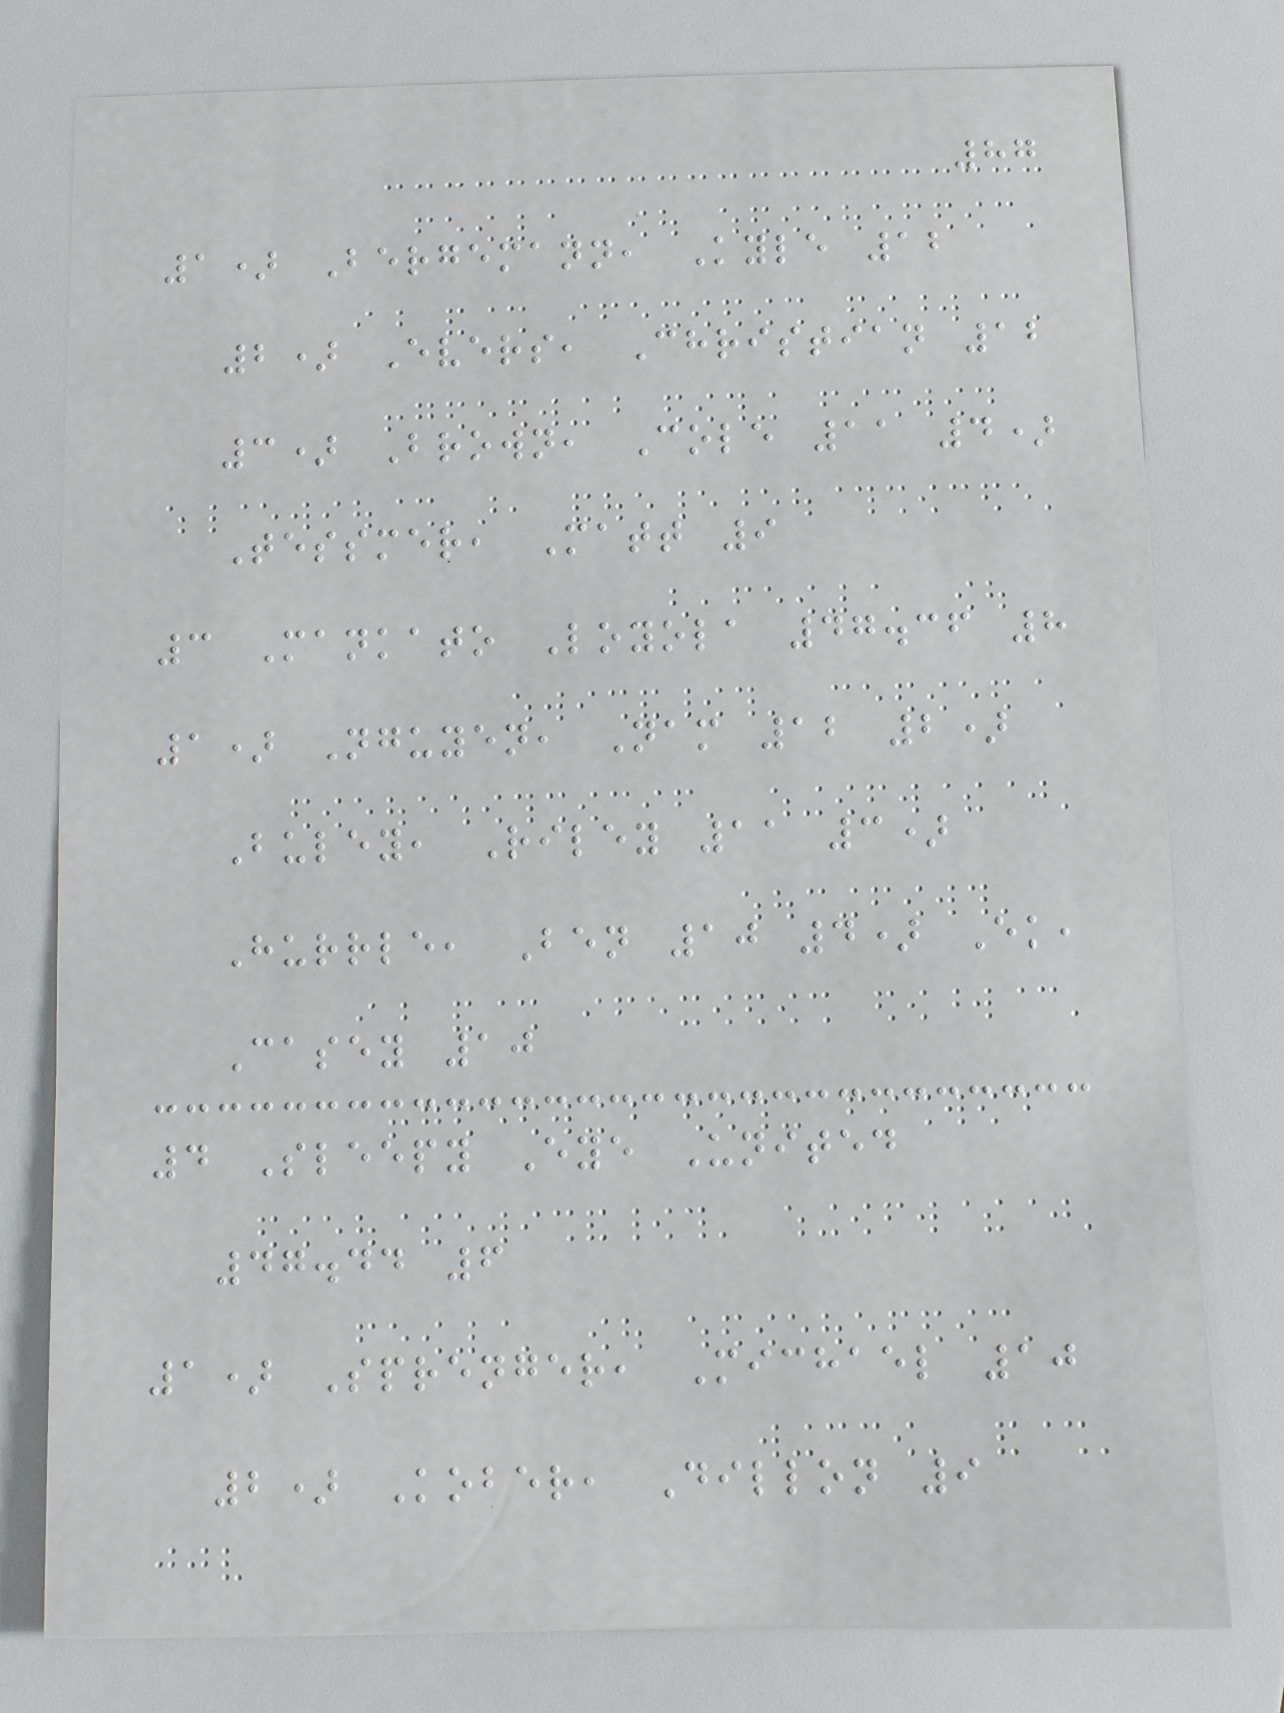87
1) Bergemann, Kyle 12
2) Evers, Christian 12
3) Brown, Cole 11 4)
Tessmer, Matt 9
3 Mankato Loyola 47.36 8
1) Nguyen, Nam 12 2)
Buley, Riley 11 3)
Hurrle, Ben 10 4) Ek,
Casey 10
4 Sleepy Eye United
47.44 6
1) Sprenger, Michael 10
2) Kober, Dillon 9
